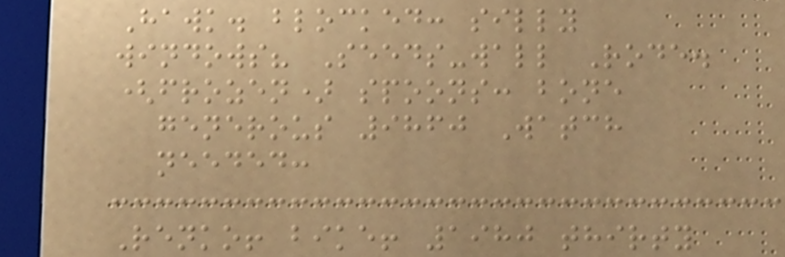Hawk. blocked: silly
windows? Seeds-wall Rode.
(frozen) spoons: bone
generous 9860 Watch
needed:
Renko! bike! 1980 thirty
